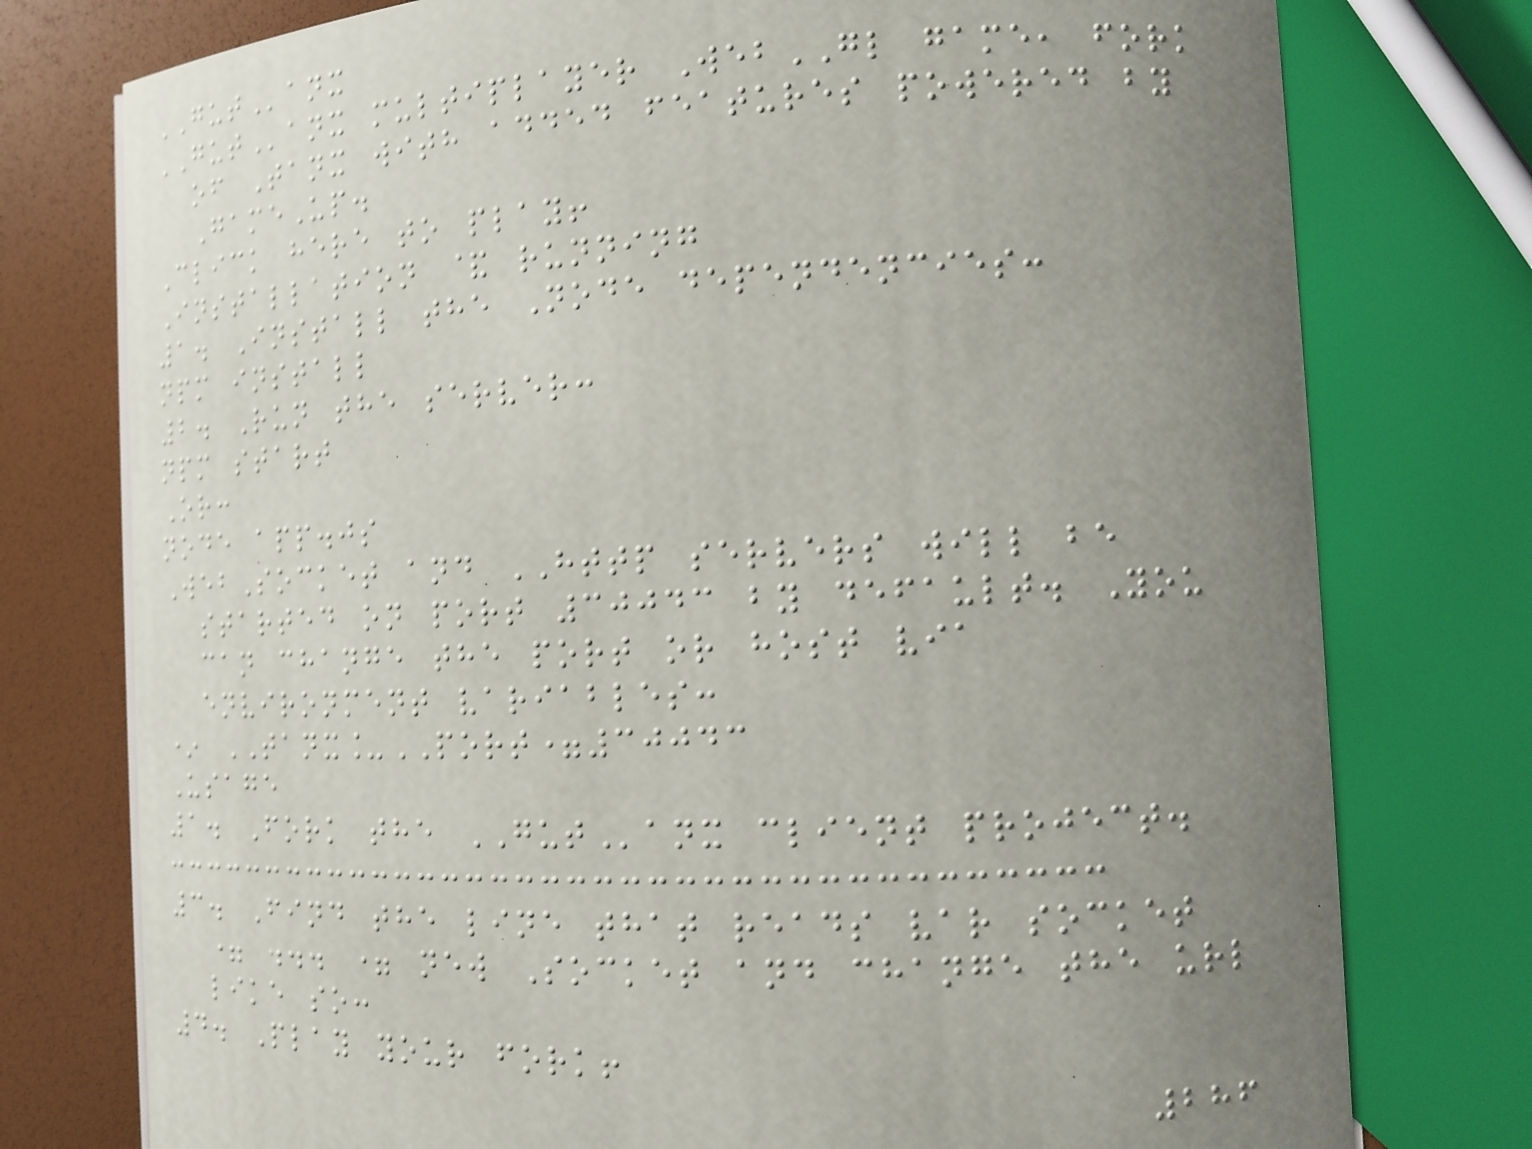GUTanx
GUTanx multiplayer WebGL game, fork
of Tanx with added features powered by
GameUp.
Click here to play!
Installation & running
1. Install the Node dependencies:
npm install
2. Run the server:
npm start
Or:
node app.js
WebSocket and HTTP servers will be
started on port 30043 by default. You
can change the port or host via
environment variables:
* TANX_PORT=30043
Usage
1. Fork the GUTanx client project.
3. Find the line that reads var socket
= ... = new Socket and change the url
like so:
4. Play your fork!
286
